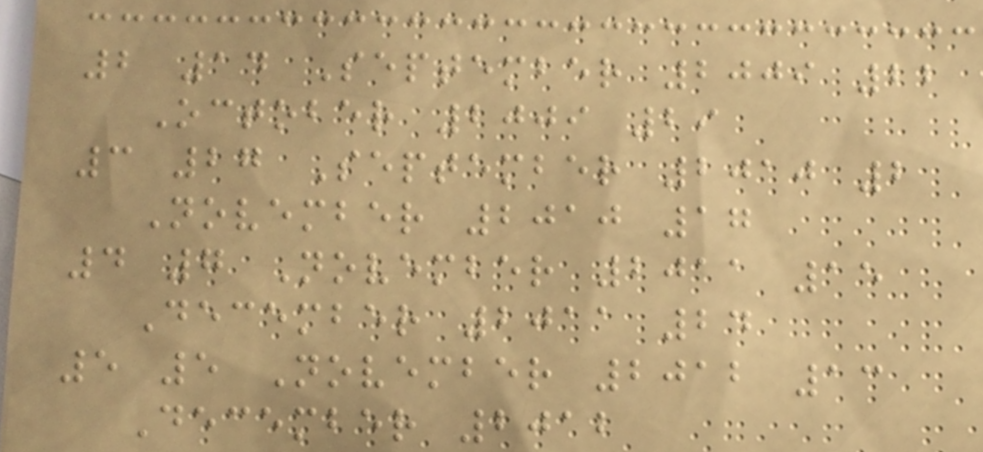2 14 September 2009 22
October 2009 29
3 27 September 2010 2
November 2010 17
4 7 November 2011 15
December 2011 24
5 5 November 2012 13
December 2012
